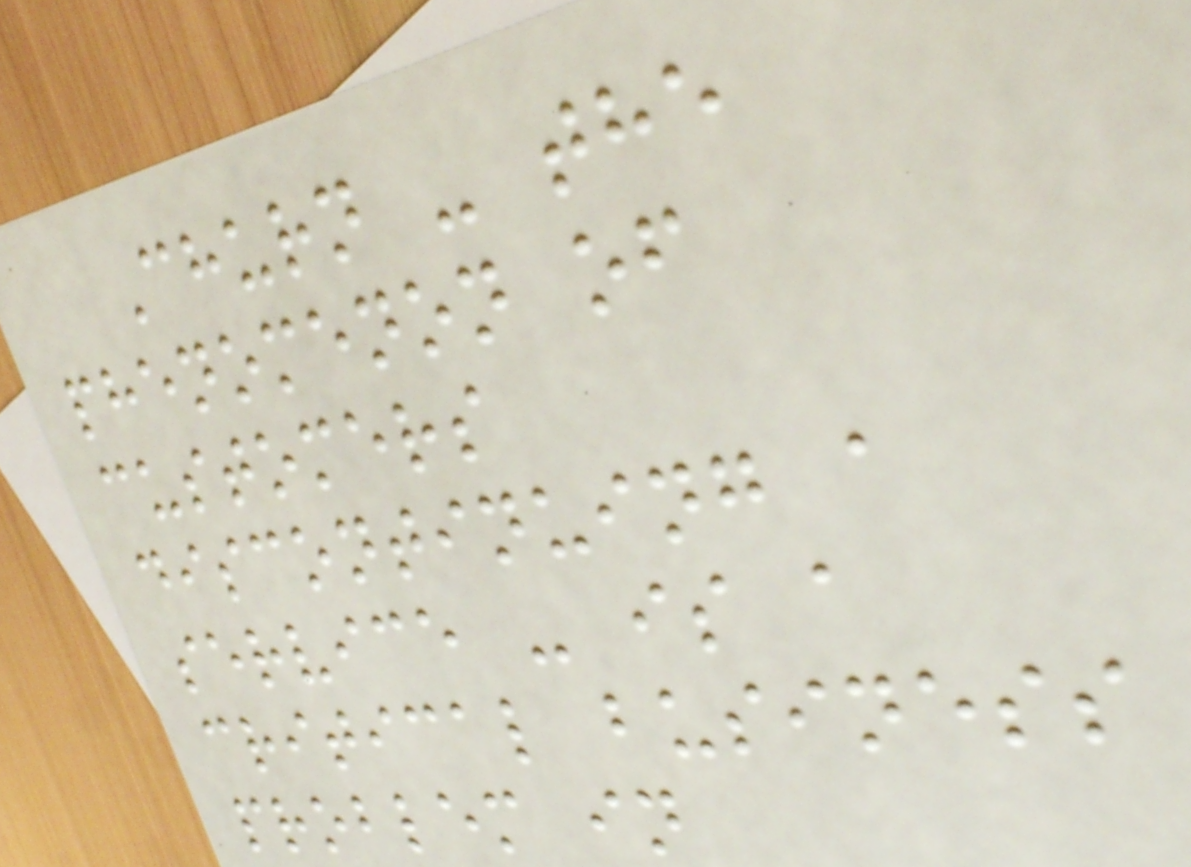Churn - the
phenomenon of
customers
discontinuing a
service - is a
critical business
problem in
